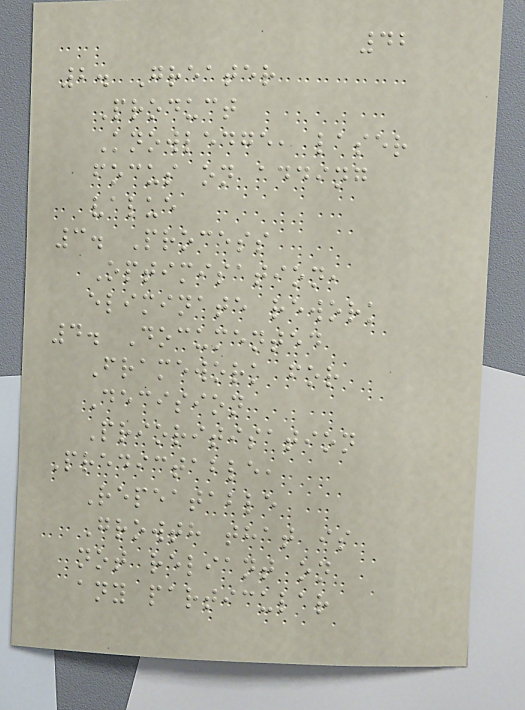42
2. Greater
Product
Knowledge, laser
focus on adding
value
3. Process
Optimisation,
eliminate rework
4. Documented
Framework for
Decision
Prioritisation
Predictable,
Repeatable
Growth that is
not reliant on
any particular
